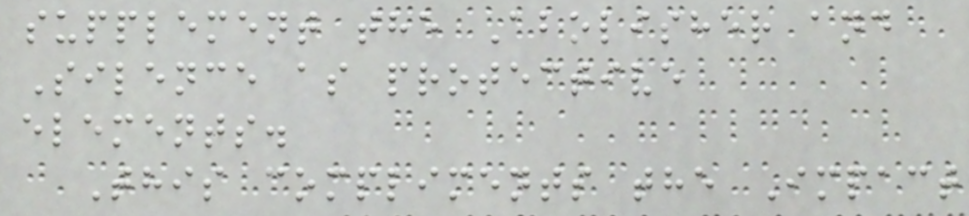supplement the Abolisher and
Silence as protective
elements.
This compliments the Impact
